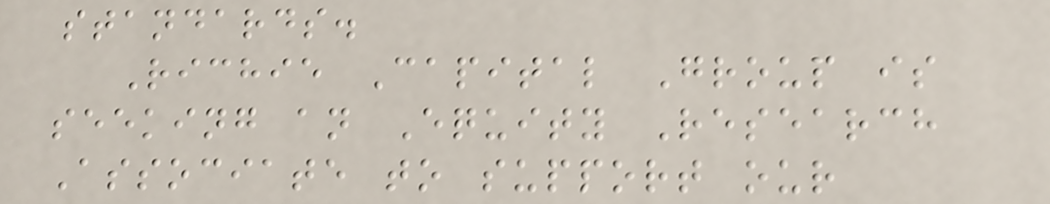standards.
Richie Capital Group is
seeking an Equity Research
Associate to support our
